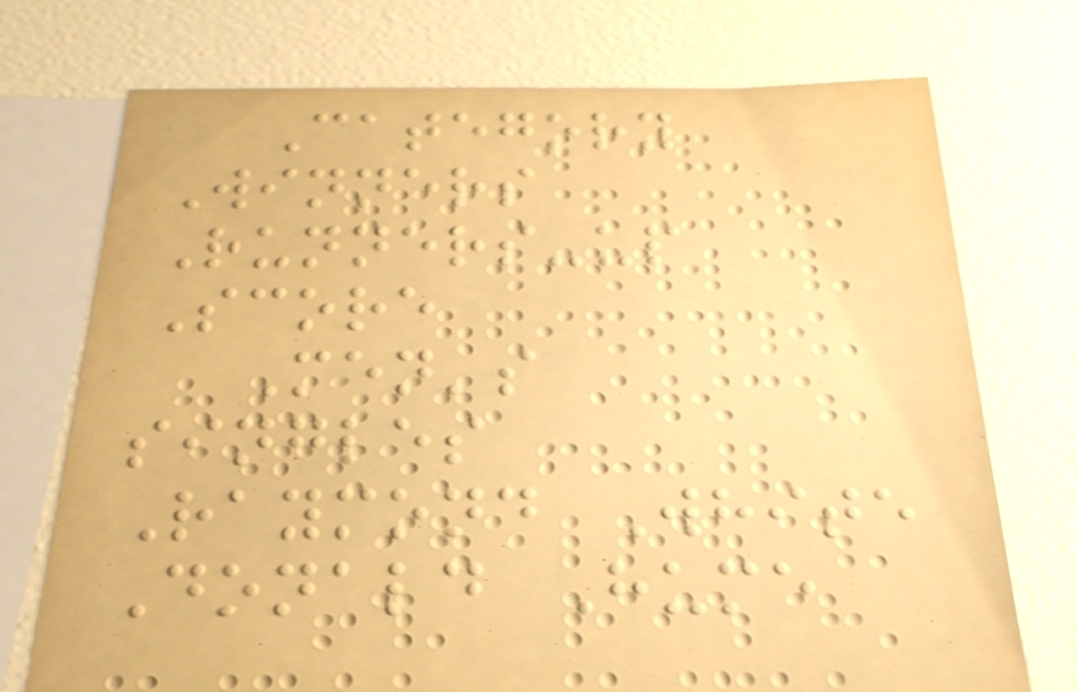Category
Winners
Runners-up
Score
Men's
singles
Raymond White
Donald Hume
